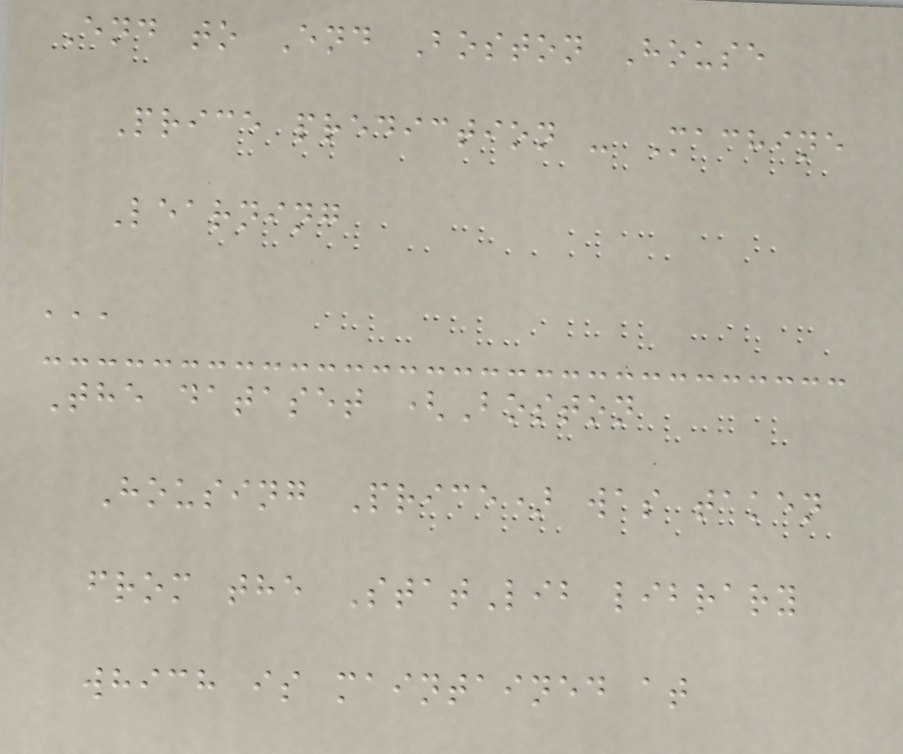End to End Boston House
Price prediction - Machine
Learning
'''
The dataset (Boston
Housing Price) was taken
from the StatLib library
which is maintained at
